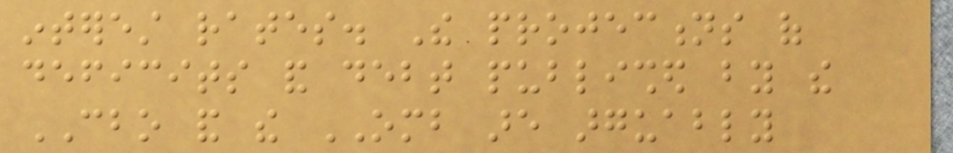interest rates. The projections of
deficits and debt published by the
CBO and the OMB are arguably
